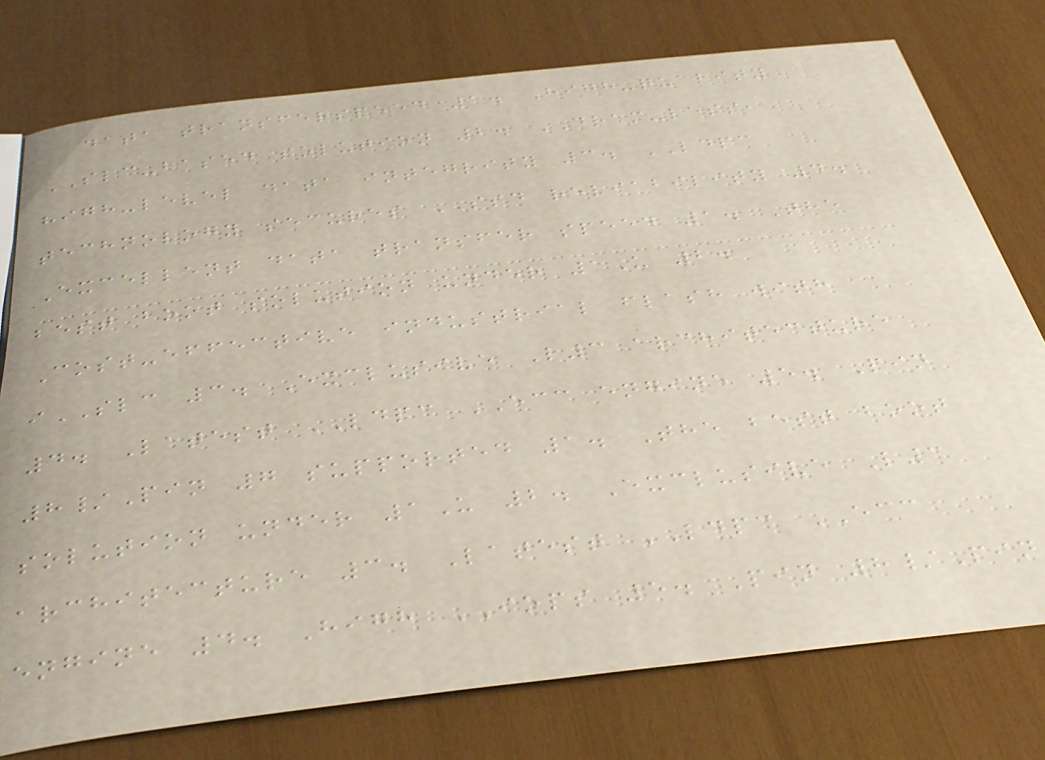data transferspeed 1. High-quality
SLC-based solution 2. DRAM-less,
high-level data integrity 3. LDPC
technology secures SSD reliability 4.
Excellent data transfer speed 1. The
best boot solution under 1U 2.
Cost-effective industrial flash with
iSLC 3. Exclusive L3 architecture
4. Latest LDPC ECC engine 5. Pin
8/Pin 7 supported 1. The best boot
solution under 1U 2. Exclusive L3
architecture 3. Latest LDPC ECC
engine 4. High IOPS 5. Pin 8/Pin
